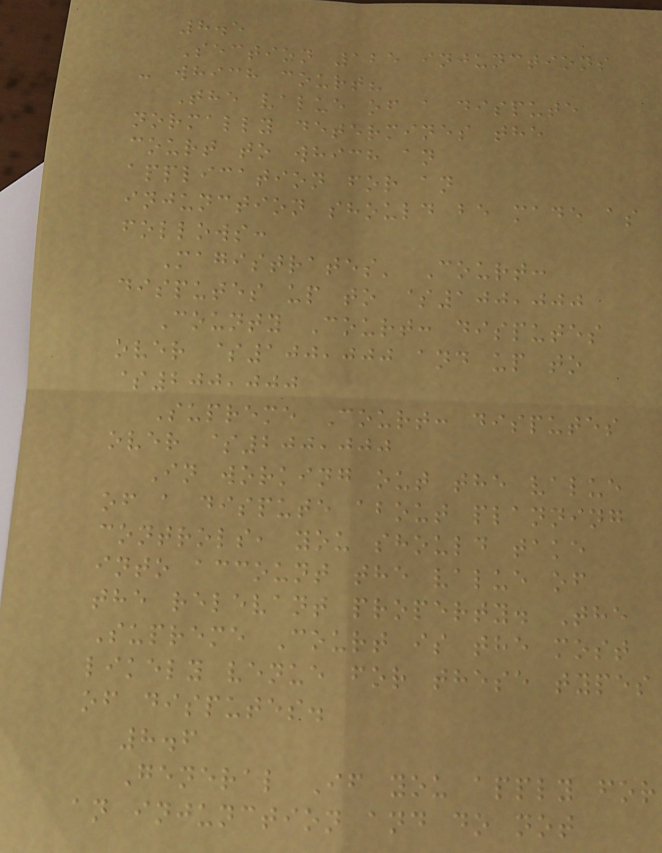8.5
Section 125 injunctions
- which court?
The value of a dispute
normally determines the
court to which an
application for an
injunction should be made as
follows:
Magistrates' Court:
disputes up to $100,000
County Court: disputes
over $100,000 and up to
$200,000
Supreme Court: disputes
over $200,000
In working out the value
of a dispute about planning
controls, you should take
into account the value of
the relevant property. The
Supreme Court is the most
likely venue for these types
of disputes.
8.6
General If you apply for
an injunction and do not
